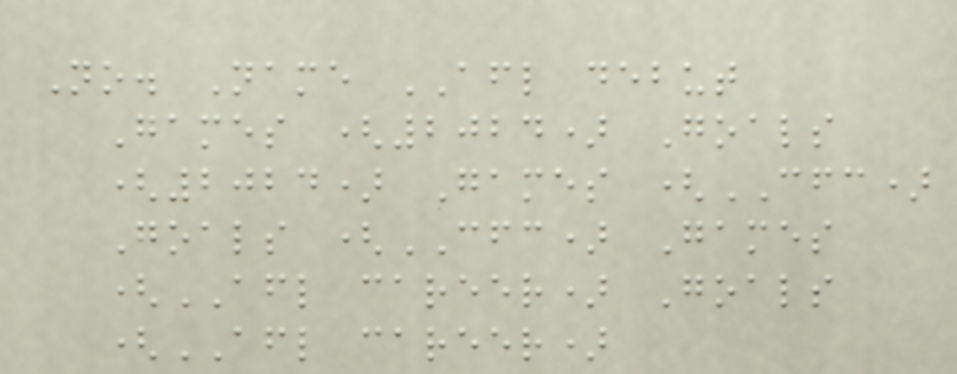No. Name AFL debut
Games (2024) Goals
(2024) Games (CFC)
Goals (CFC) Games
(AFL career) Goals
(AFL career)
